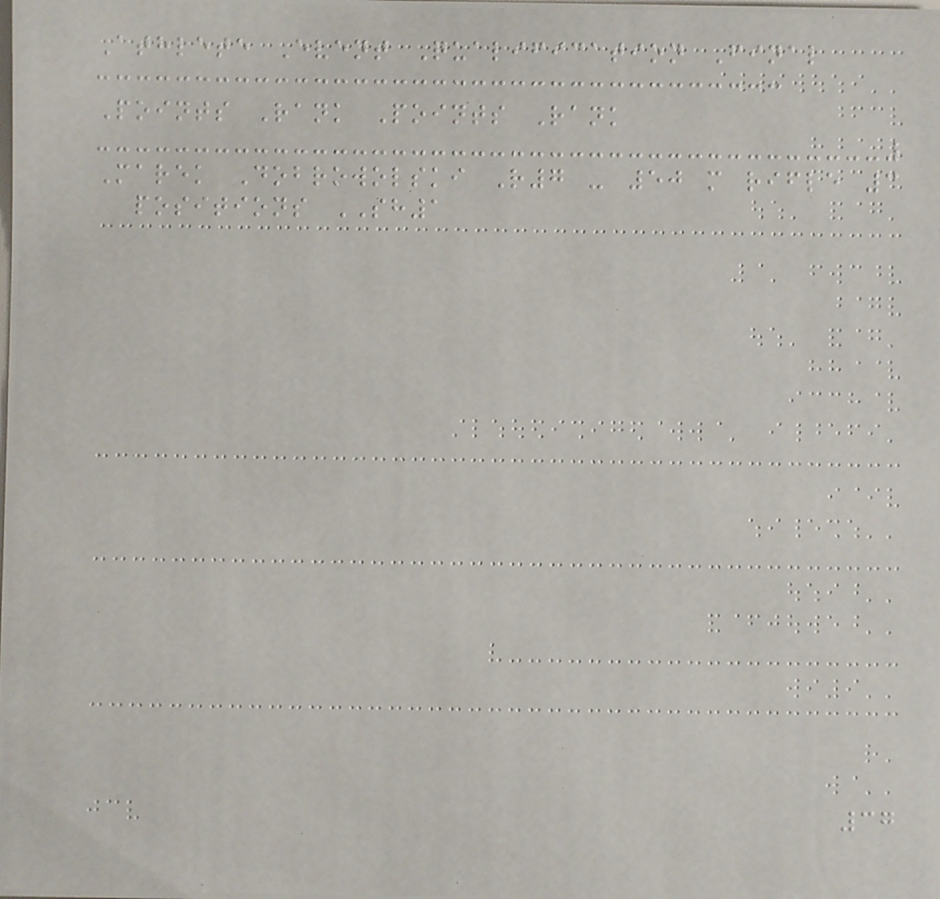Athlete Event Qualification Final
Points Rank Points Rank
Marek Dobrowolski R7 - 50 m rifle 3
positions SH1
37
